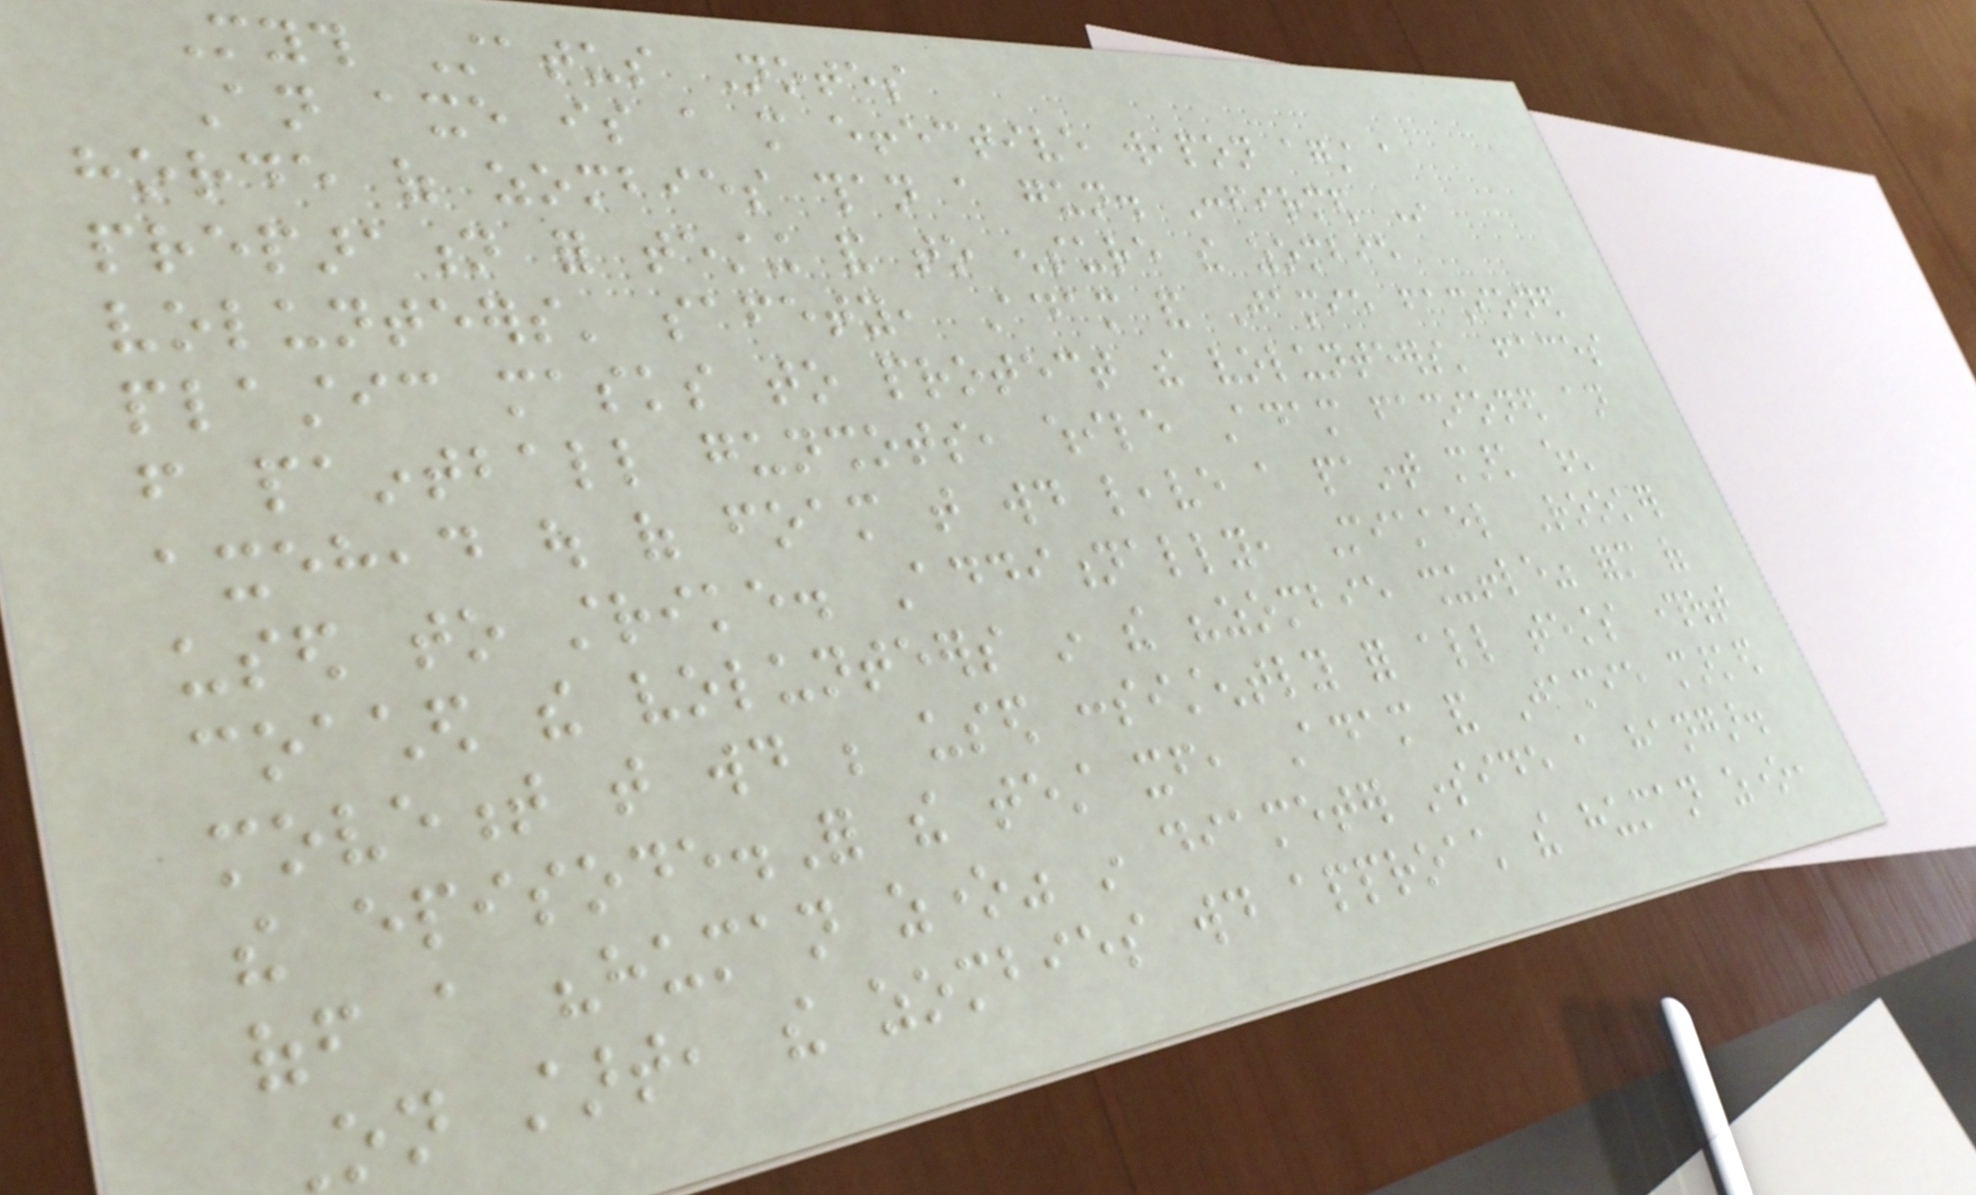Myth Status Notes
An axe is a more effective weapon against a
horde of zombies than a gun. Confirmed In
preparation for testing and to ensure the zombie
volunteers' safety, Adam and Jamie fashioned
plastic masks to protect the volunteers' faces
from paintball gunshots, while Adam fashioned an
axehead out of foam that would leave a paint mark when
used to strike. Additionally, Michael Rooker
coached the volunteers in the "zombie shuffle" form of
movement that would be used consistently for all tests throughout
the episode.For the test itself, Adam and Jamie marked
off a "human zone" in diameter inside a hangar.
On start, the zombies would approach the human zone,
